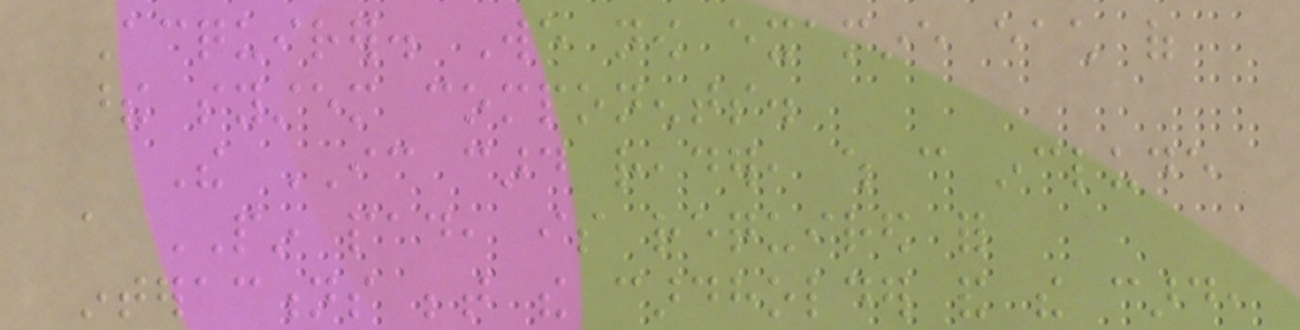Acquirer. We now examine each of
these system components.
The IC card reader, which can include
a PIN pad, is required for
interactions between the cardholder and the card,
